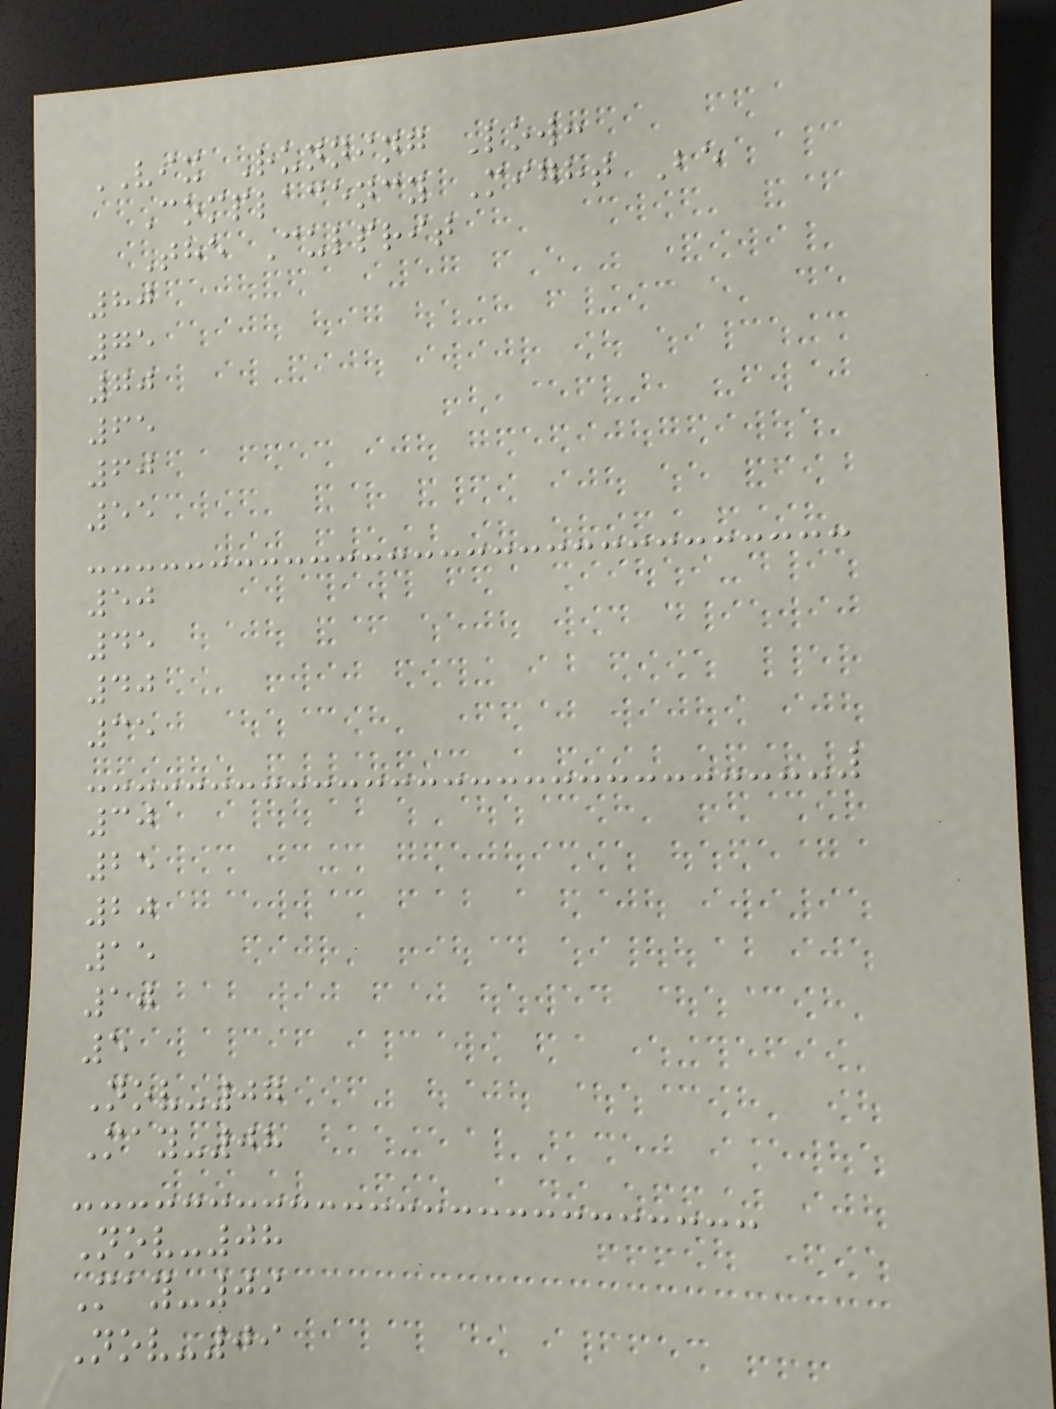VIX Running Low:
Complacency Might Be
The Culprit
80
75
70
65
60
55
50
45
40
35
30
25
20
15
10
5
Nov-07
May-08
Nov-08
May-09
Nov-09
